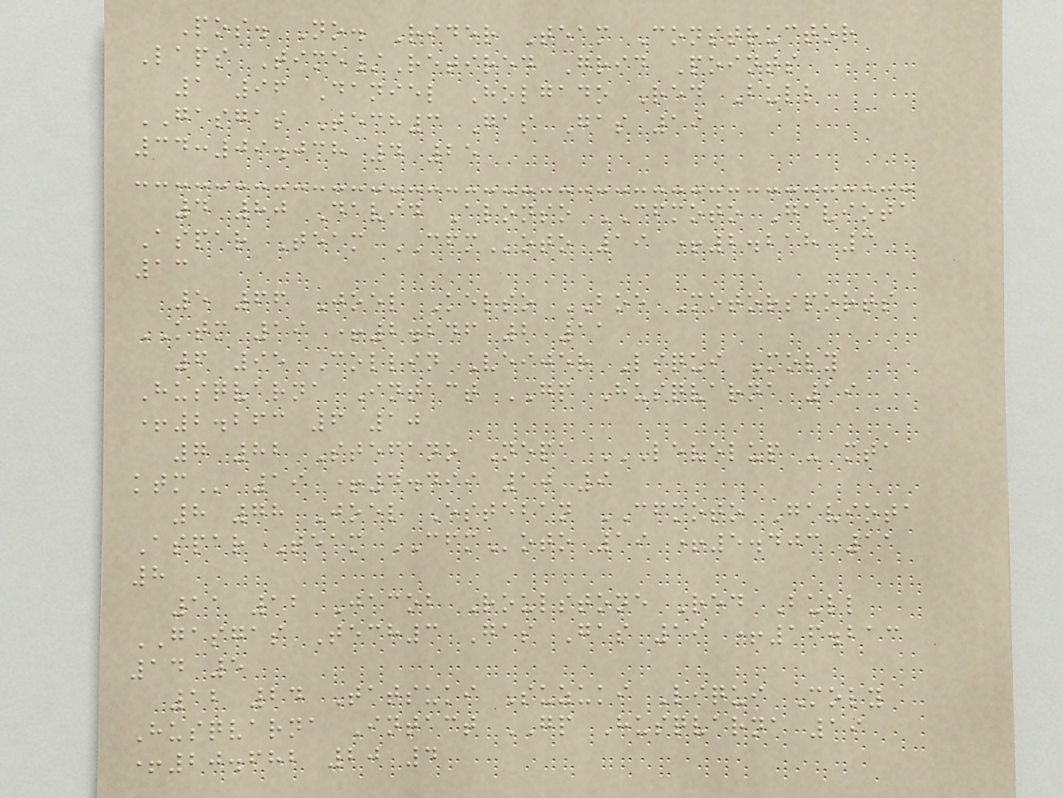Pos. No. Rider Team Constructor
Laps Time/Retired Grid Points
1 96 Daniel Holgado Red Bull
GASGAS Tech3 Gas Gas 19
34:09.038 4 25
4 80 David Alonso CFMOTO Gaviota
Aspar Team CFMoto 19 +2.218 3
13
5 66 Joel Kelso BOE Motorsports
KTM 19 +2.246 2 11
6 95 Collin Veijer Liqui Moly
Husqvarna Intact GP Husqvarna 19
+2.263 6 10
7 82 Stefano Nepa LEVELUP - MTA
KTM 19 +4.499 10 9
8 78 Joel Esteban CFMOTO Gaviota
Aspar Team CFMoto 19 +5.403 11
8
11 12 Jacob Roulstone Red Bull
GASGAS Tech3 Gas Gas 19 +16.213
14 5
12 24 Tatsuki Suzuki Liqui Moly
Husqvarna Intact GP Husqvarna 19
+20.682 20 4
